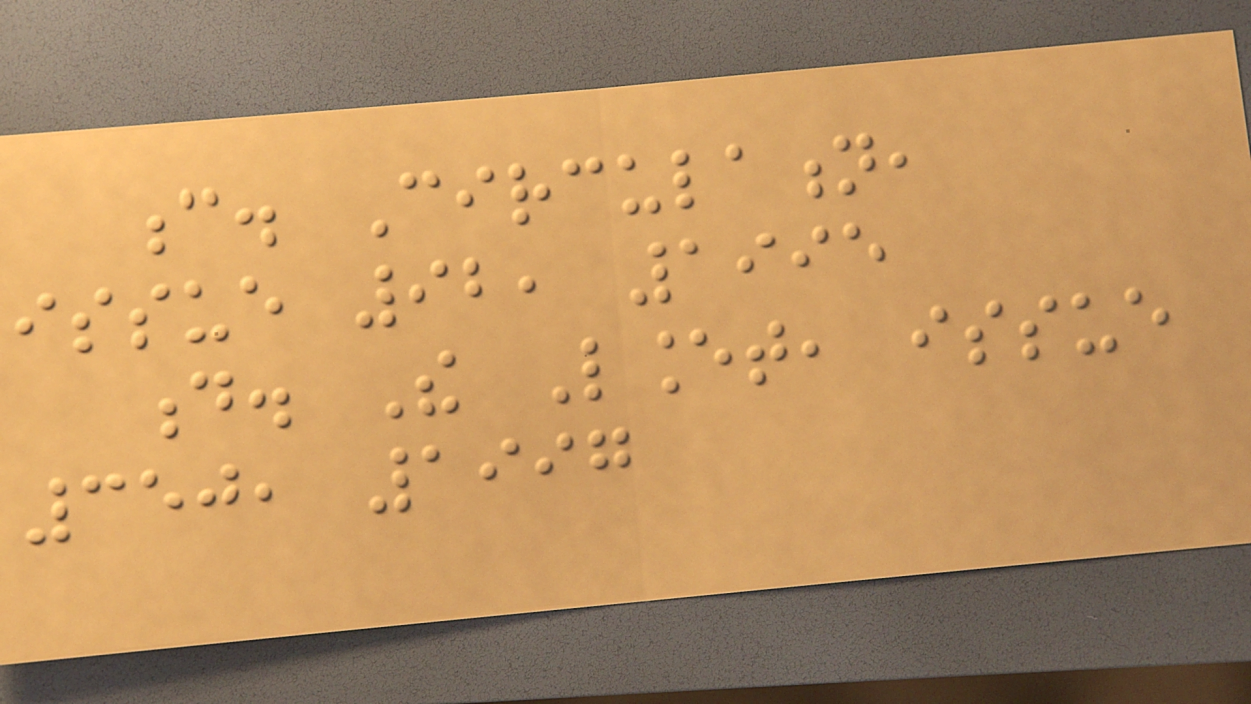c. Circulation,
issue 92, 1995
d. The Lancet, issue
350, 1997
